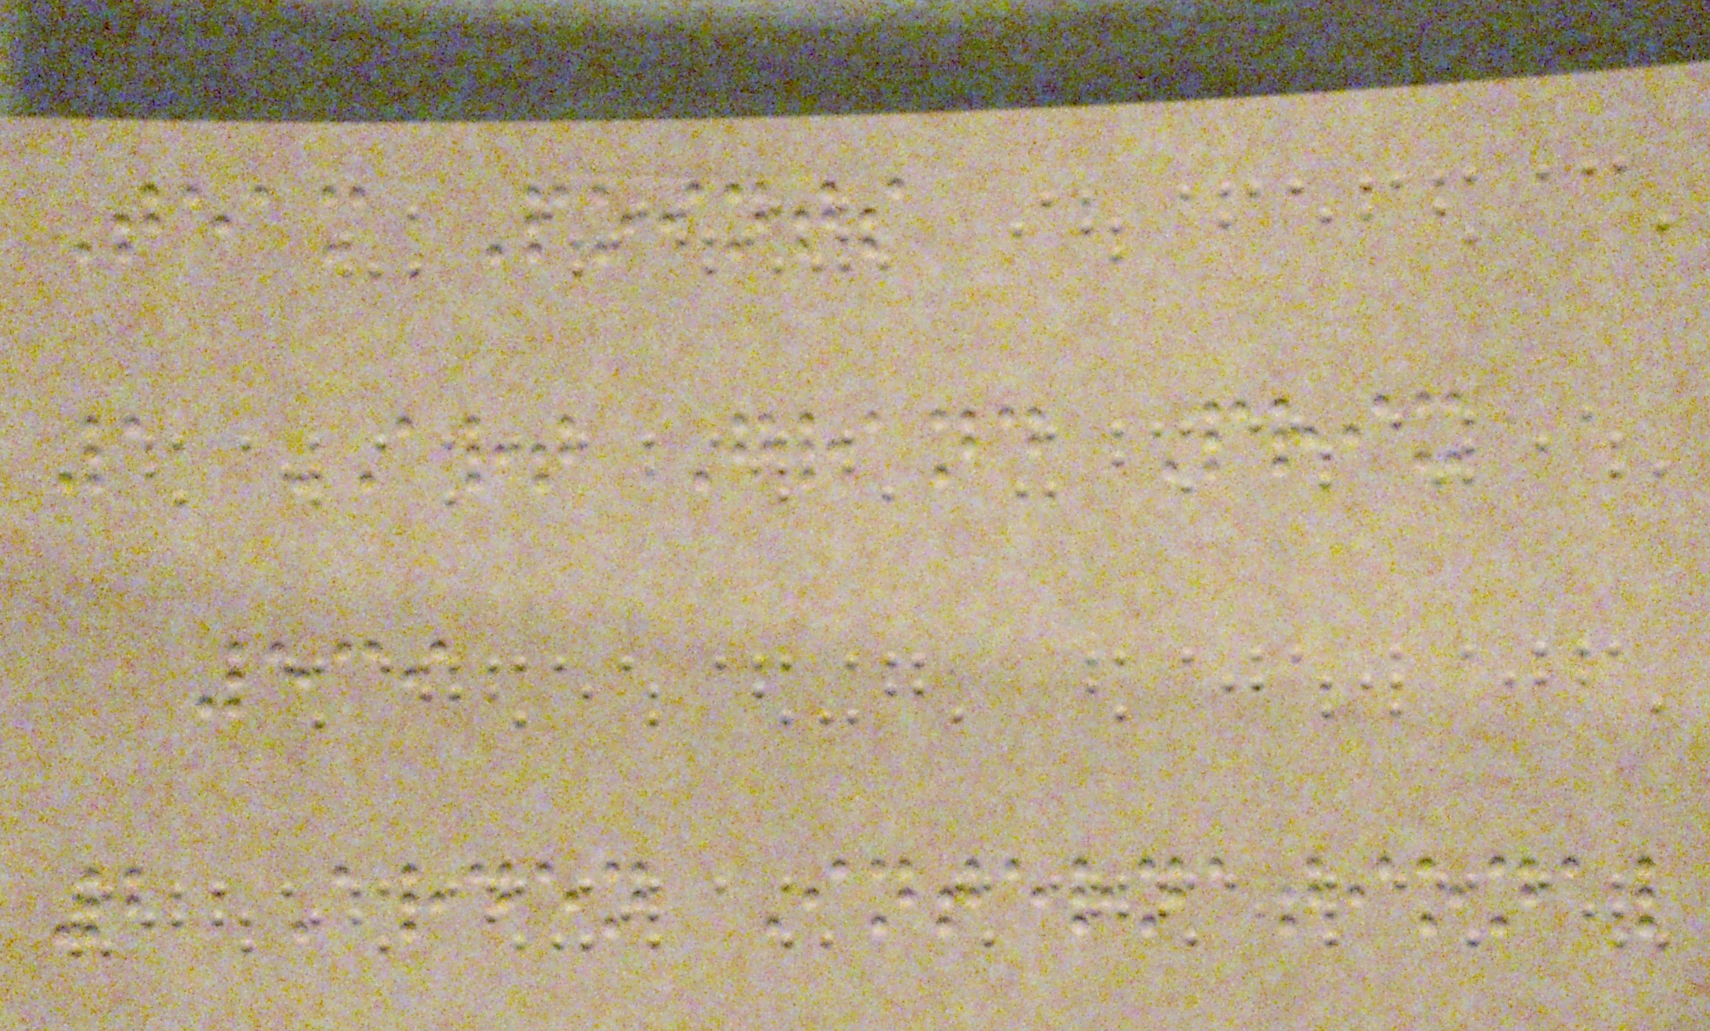Team Points
1 ART Grand Prix
539
2 Arden International
